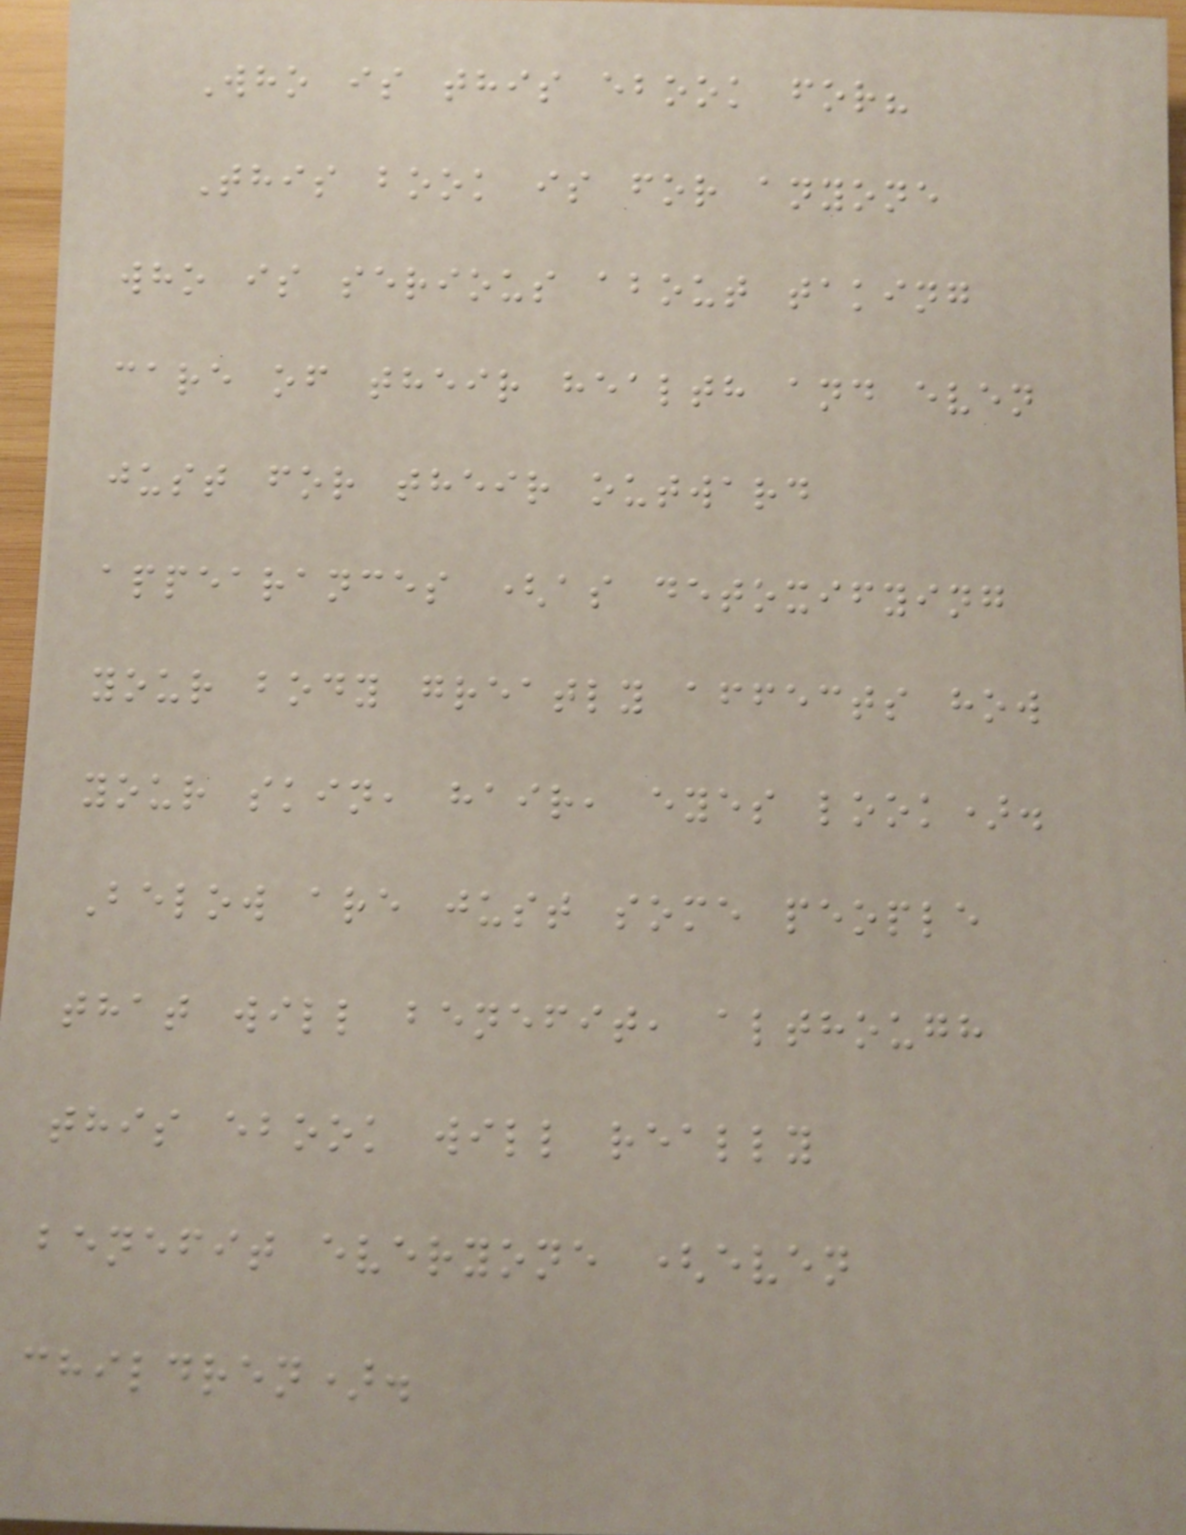Who is this ebook for?
This book is for anyone
who is serious about taking
care of their health and even
just for their outward
appearances (as detoxifying
your body greatly affects how
your skin, hair, eyes look).
Below are just some people
that will benefit, although
this ebook will really
benefit everyone (even
children).
